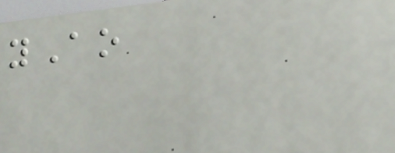yAo
